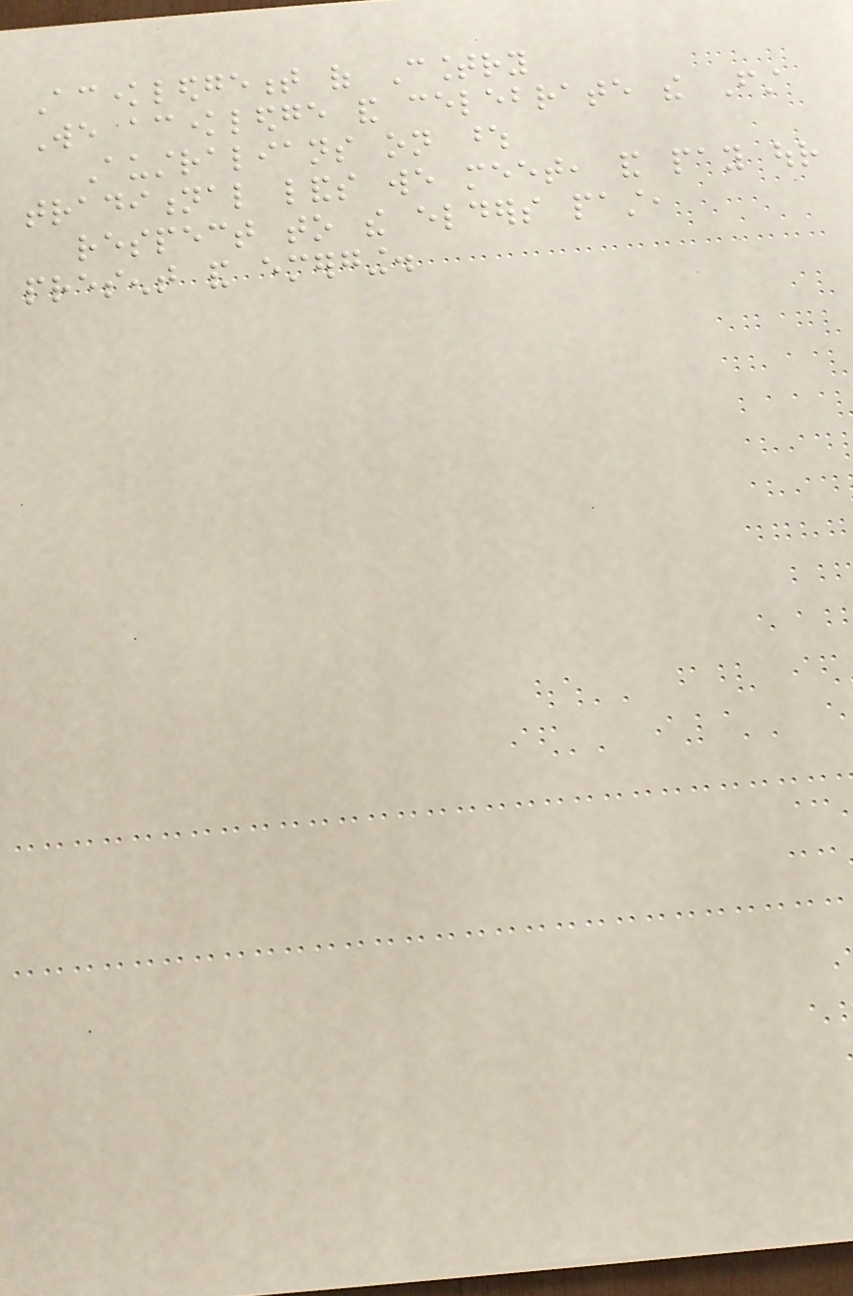Acknowledgement of Country
We acknowledge and celebrate the First
Australians on whose
traditional lands we meet, and pay our
respect to the elders past,
present and emerging.
